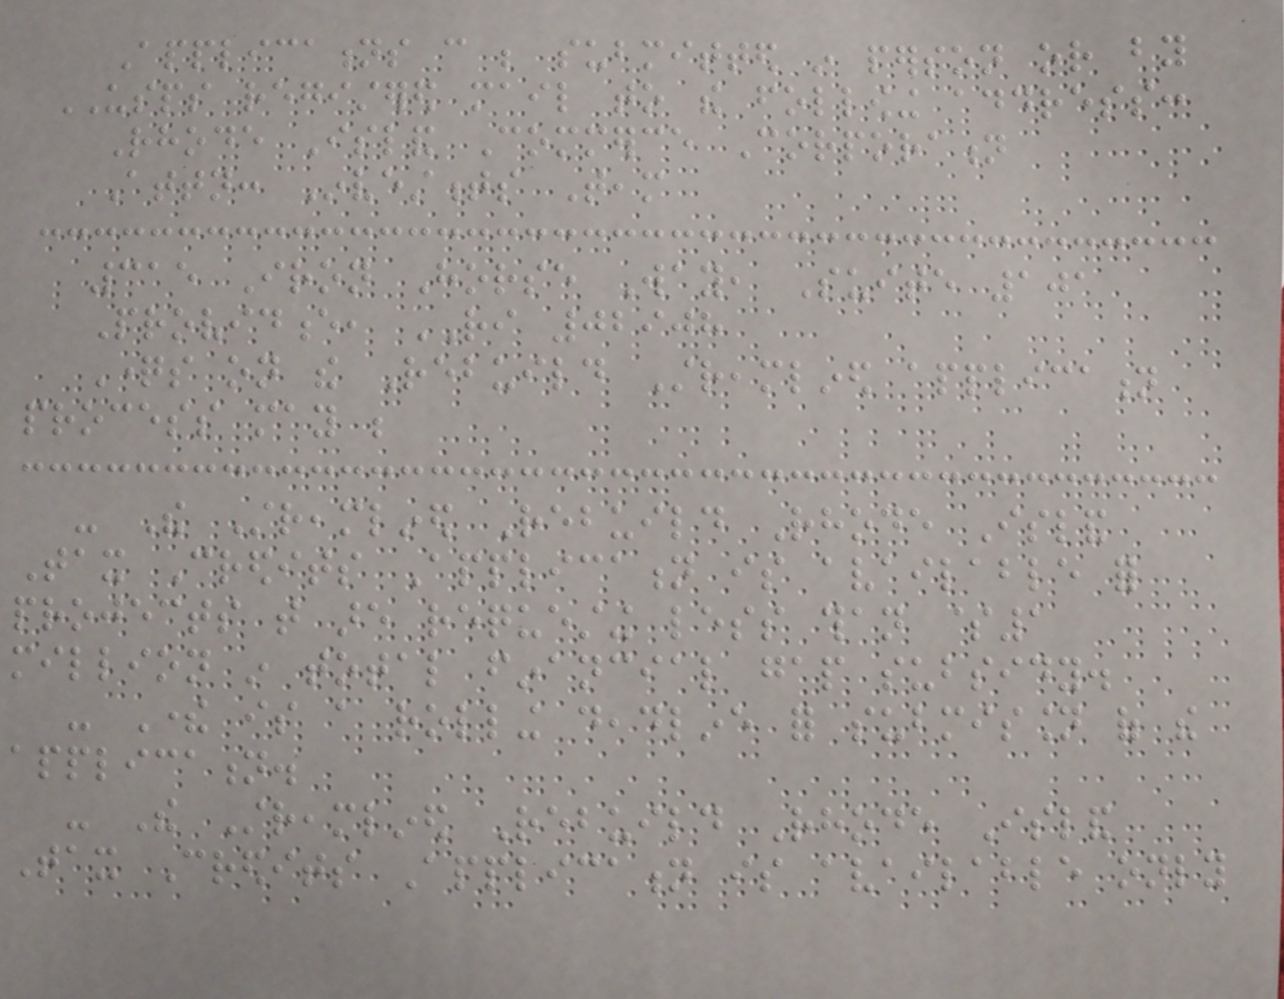Applications can be submitted in person or by
USPS registered mail to the following address:
Rhode Island Commerce Corporation
Attn: Investments Team
315 Iron Horse Way, Suite 101
Providence, RI 02908
Questions on the Rebuild Streamlined application
process may be
- The Streamlined Rebuild Rhode Island
Tax Credits Application is available for
projects that are requesting less than $1
million in total financial gap subsidy.
- There is a rolling deadline for submission of the
application.
- The Streamlined Rebuild Rhode Island
Tax Credits Application is available only
